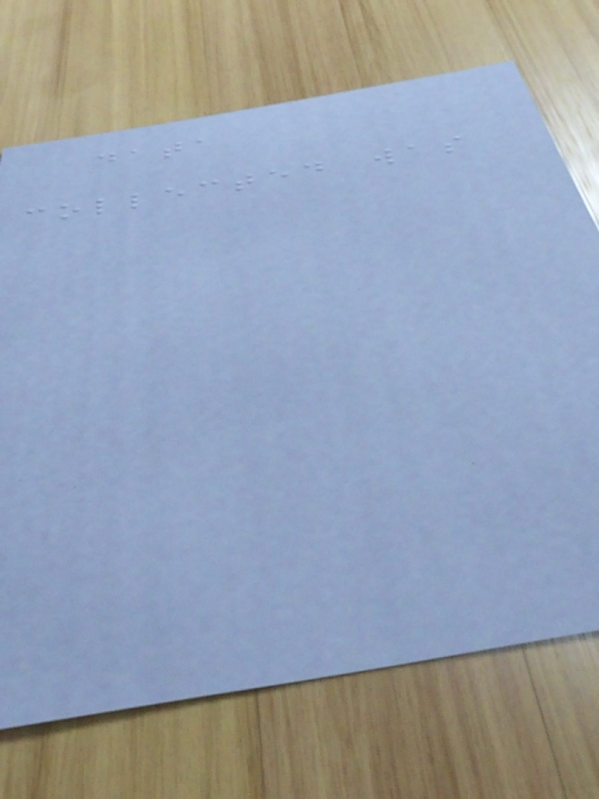data
collected was
